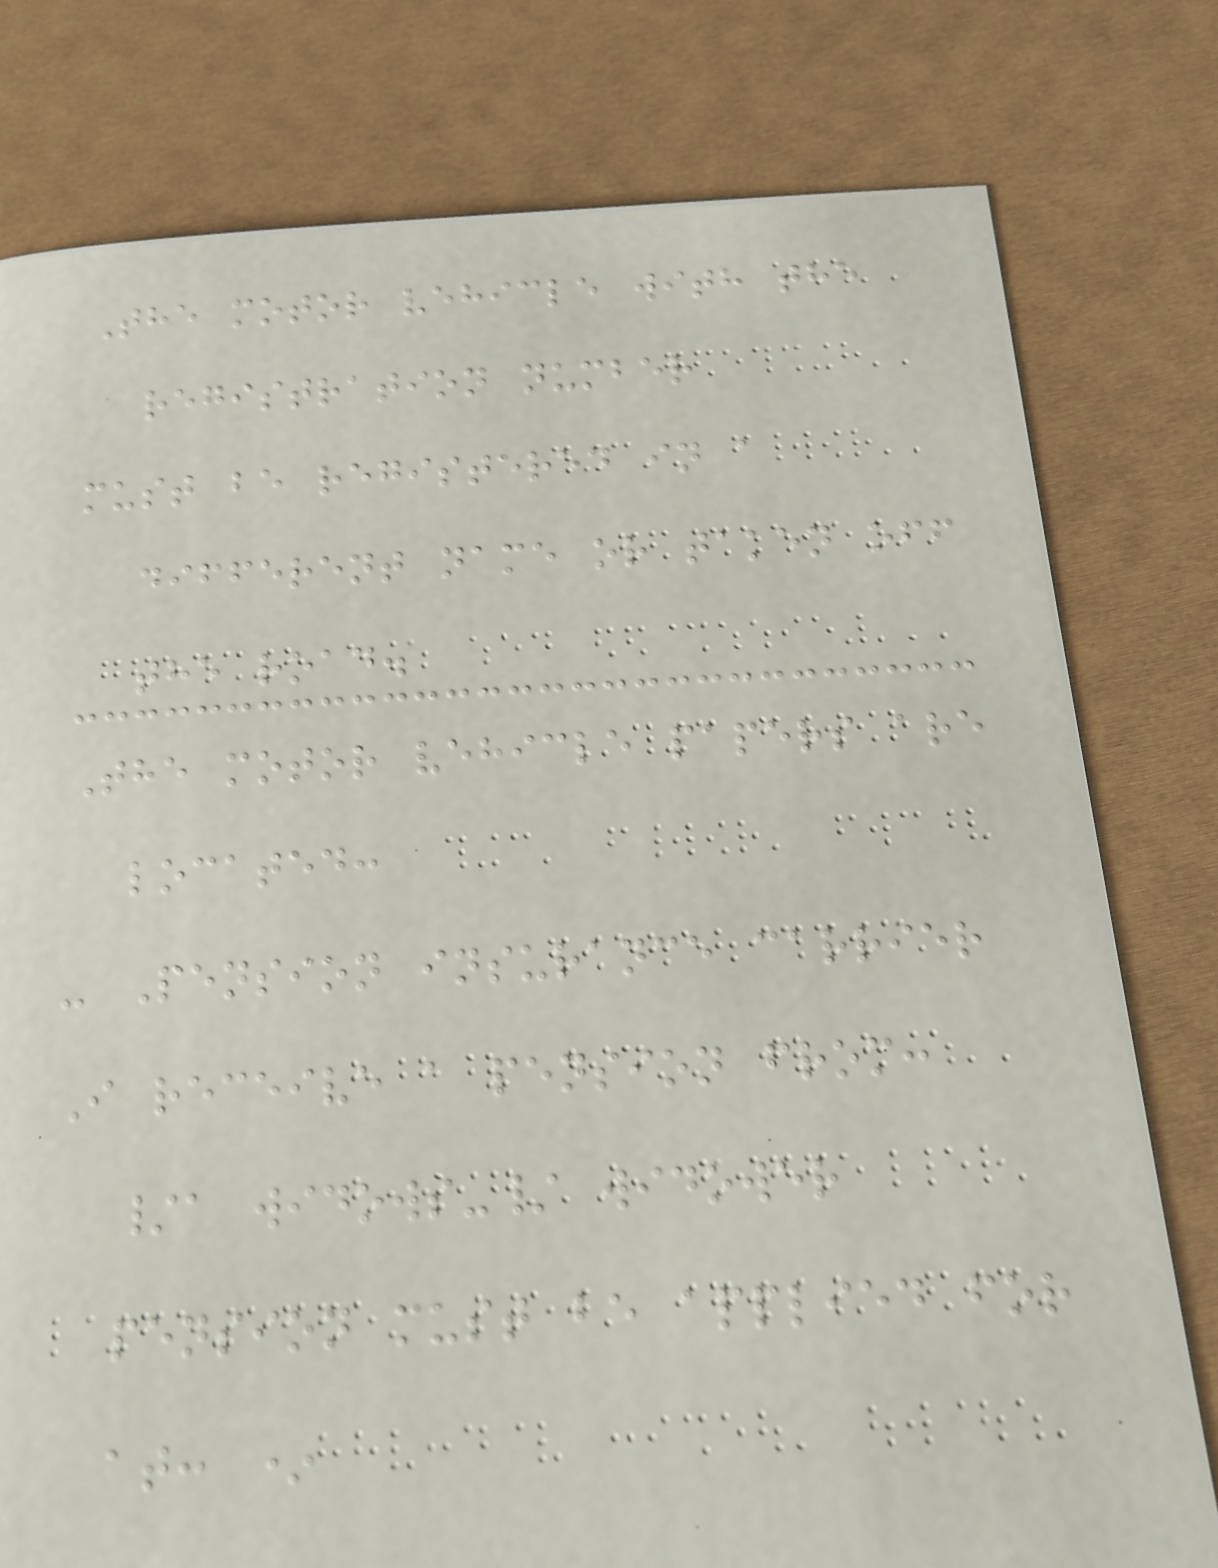The motor vehicle with the
registration number
must be registered in a
different name or taken off
the road.
The motor vehicle papers are
located:
- Pension insurance carrier
I receive a pension from:
/a widows-/ widower
pension must be applied for
at: *
